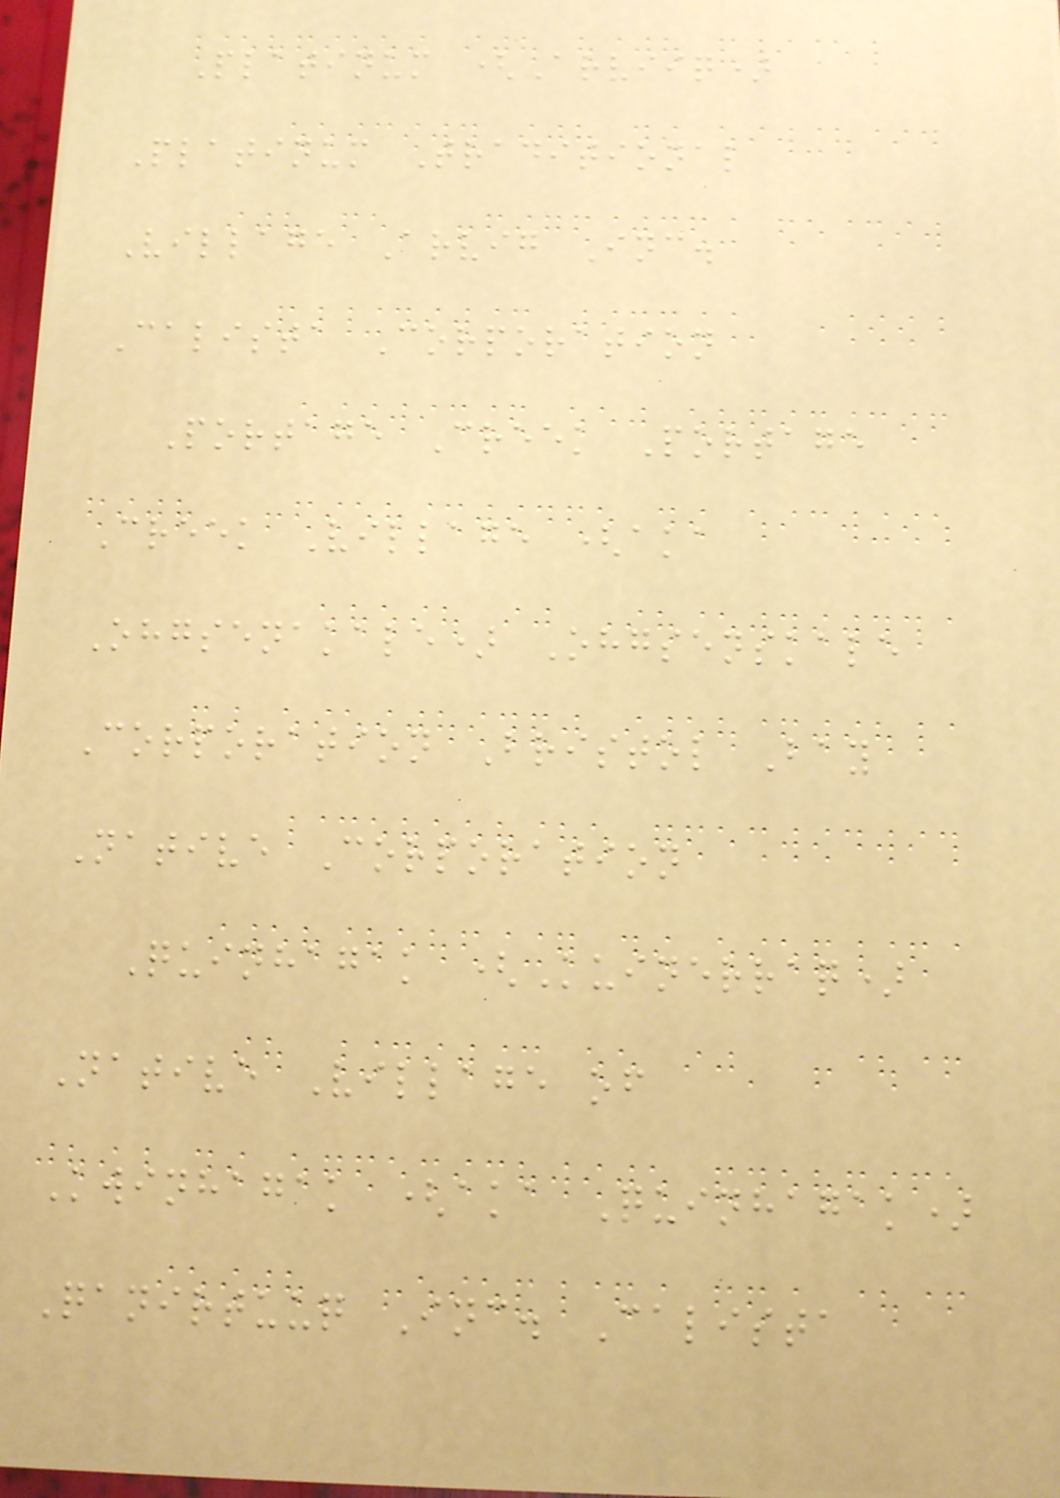Platinum (Arviiq)
Platinum Traditional
Village Arvig Inc.
Calista Corporation
Portage Creek Portage
Creek Village (aka
Ohgsenakale) Ohgsenskale
Corporation Bristol Bay
Native Corporation
Quinhagak (Kuinerraq)
Native Village of
Kwinhagak (aka Quinhagak)
Qanirtuuq Inc. Calista
